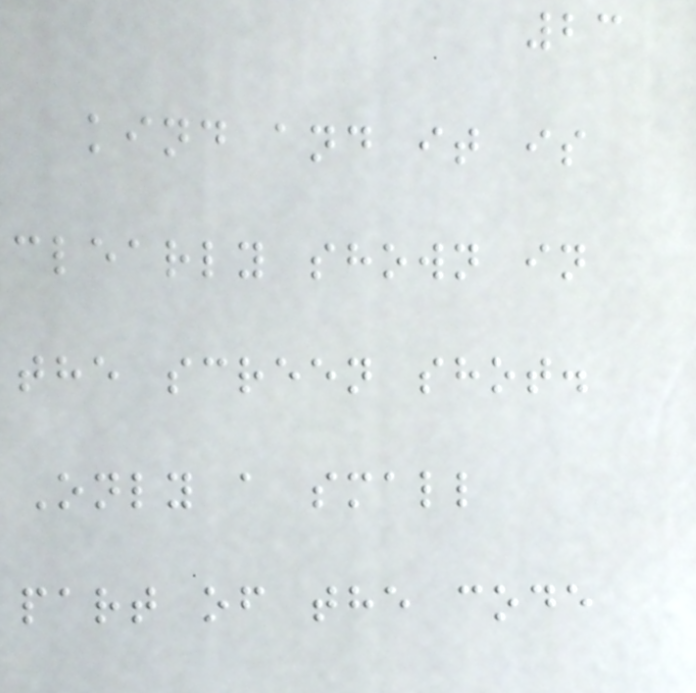23
kind and it is
clearly shown in
the screen shot.
Only a small
part of the code
